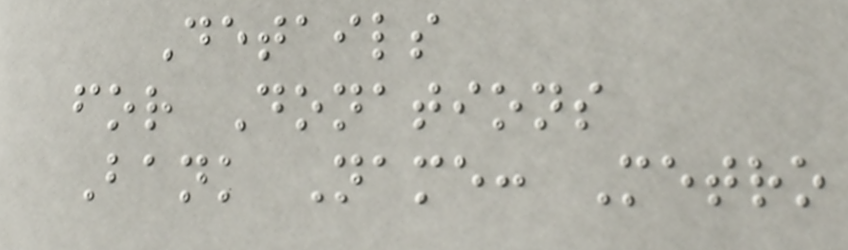Details
for Donations
Bank Name: Metro
